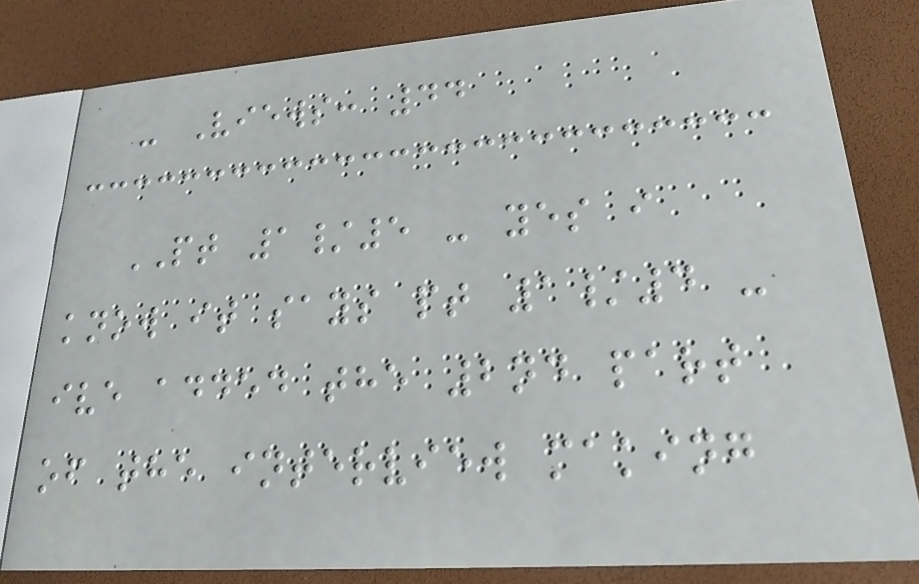- Views: 44
PT 1/5 - yes i
know it says pt 1/4 -
ive added the 2nd part
of the interview making
